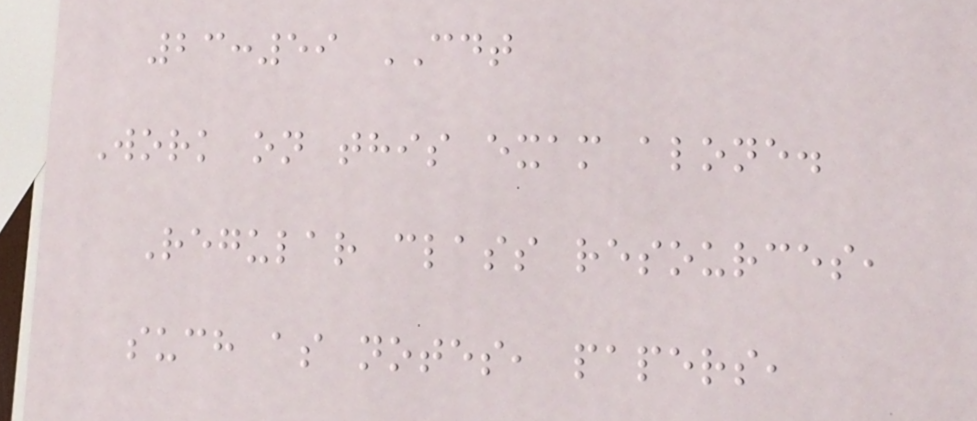23:59 CDT
Work on this exam alone.
Regular class resources,
such as notes, papers,
